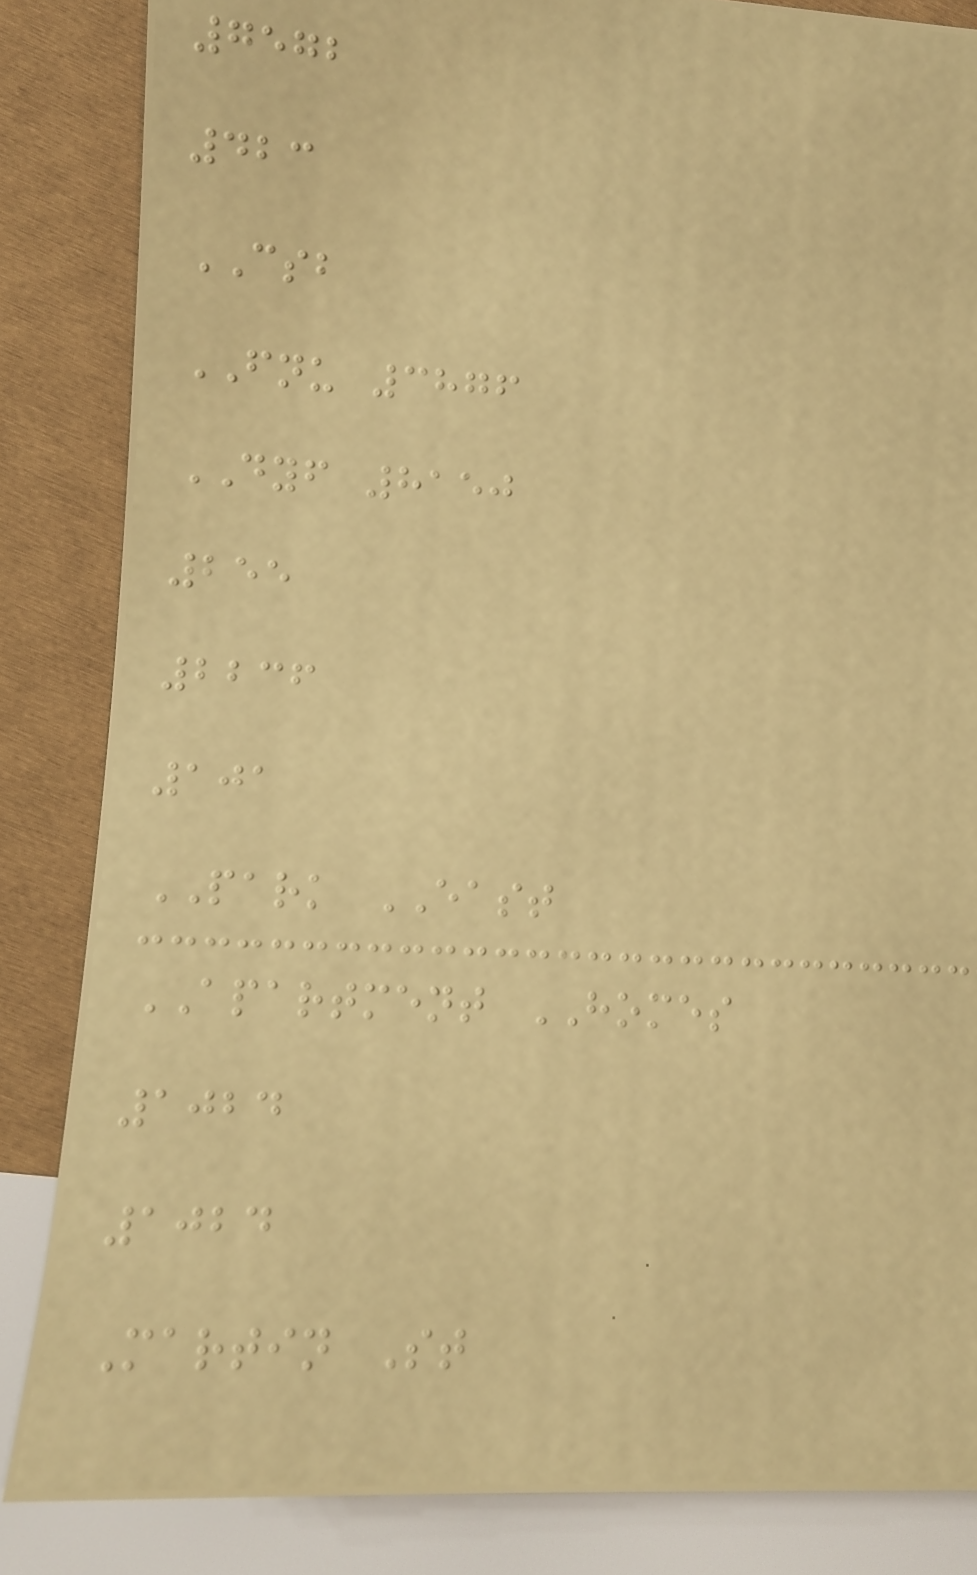7572
423
CSB
FNU 3876
DYF 8150
255
2236
101
PARK EAST
APARTMENT HOMES
1024
1024
Martin St
